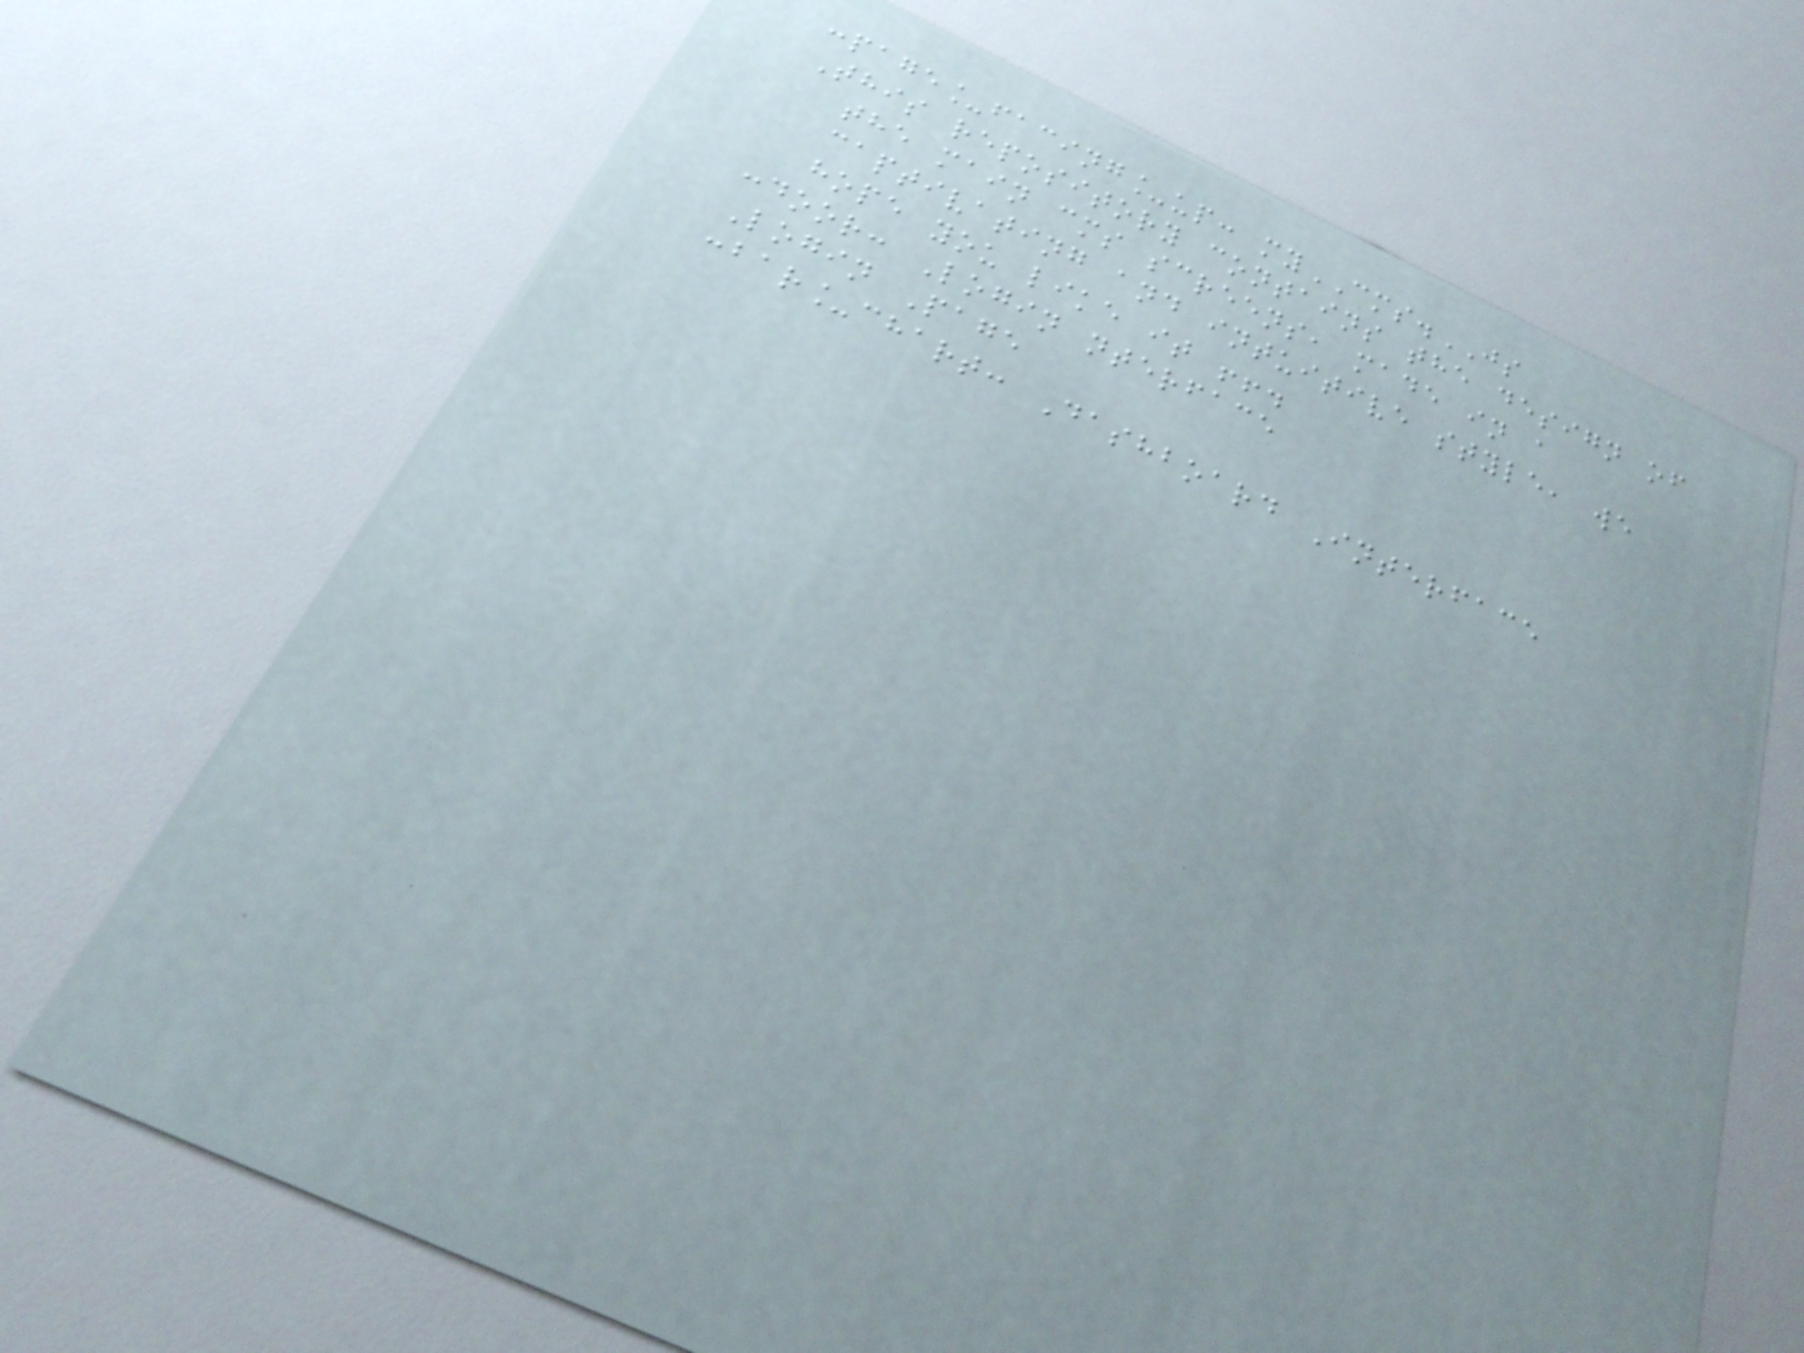:page_facing_up: myCMS.JS
This repository contains the design of
the main cms screens, made in a
captivating and intuitive style, we
hope you like it !!.
:door: Login nterface
Login Page
:bar_chart: Dashboard Interface
